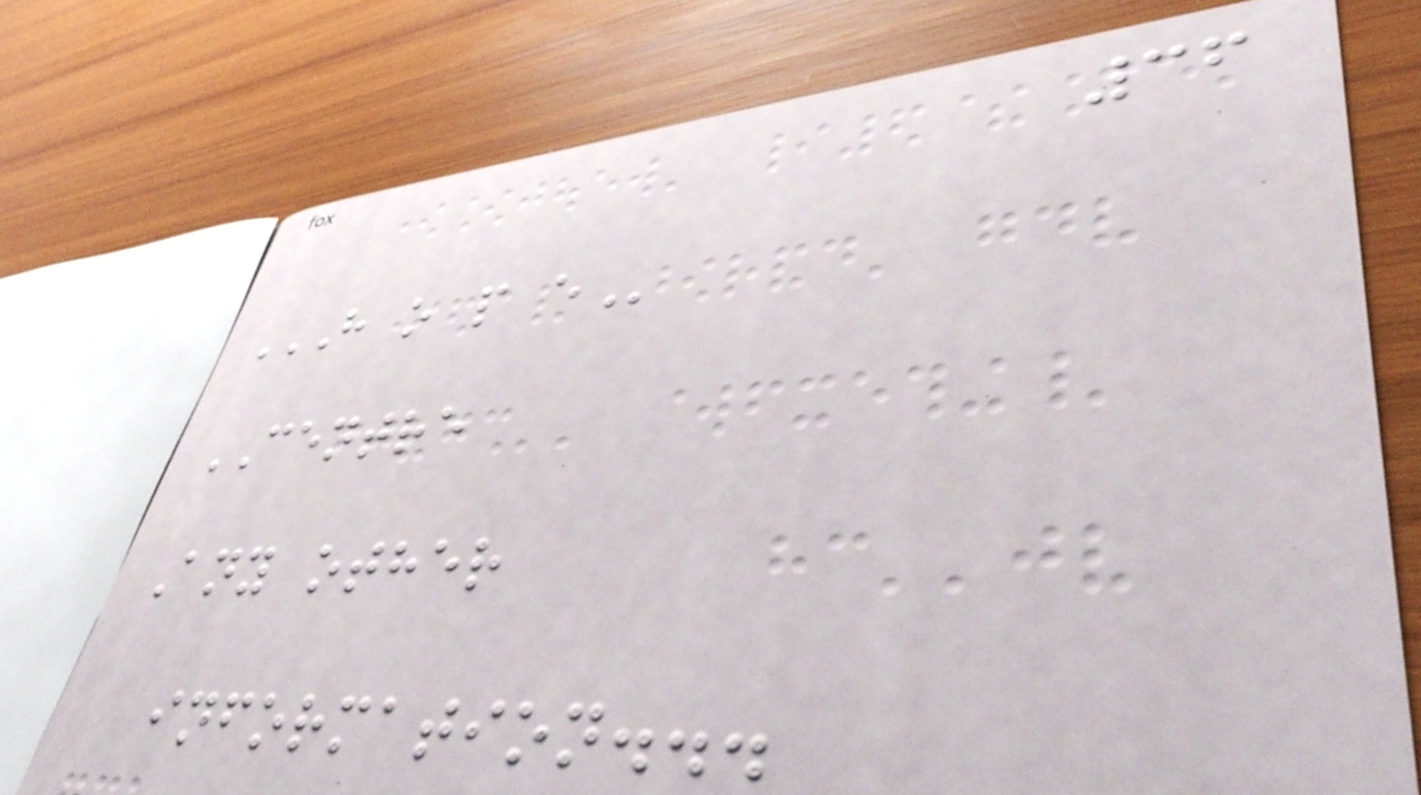36
H O P E
CENTRE
Any other
information...
